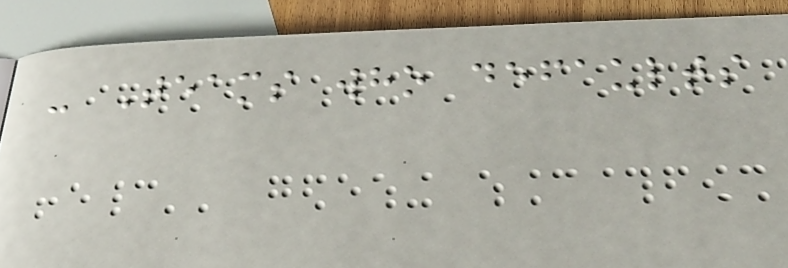- Teams who defaults
